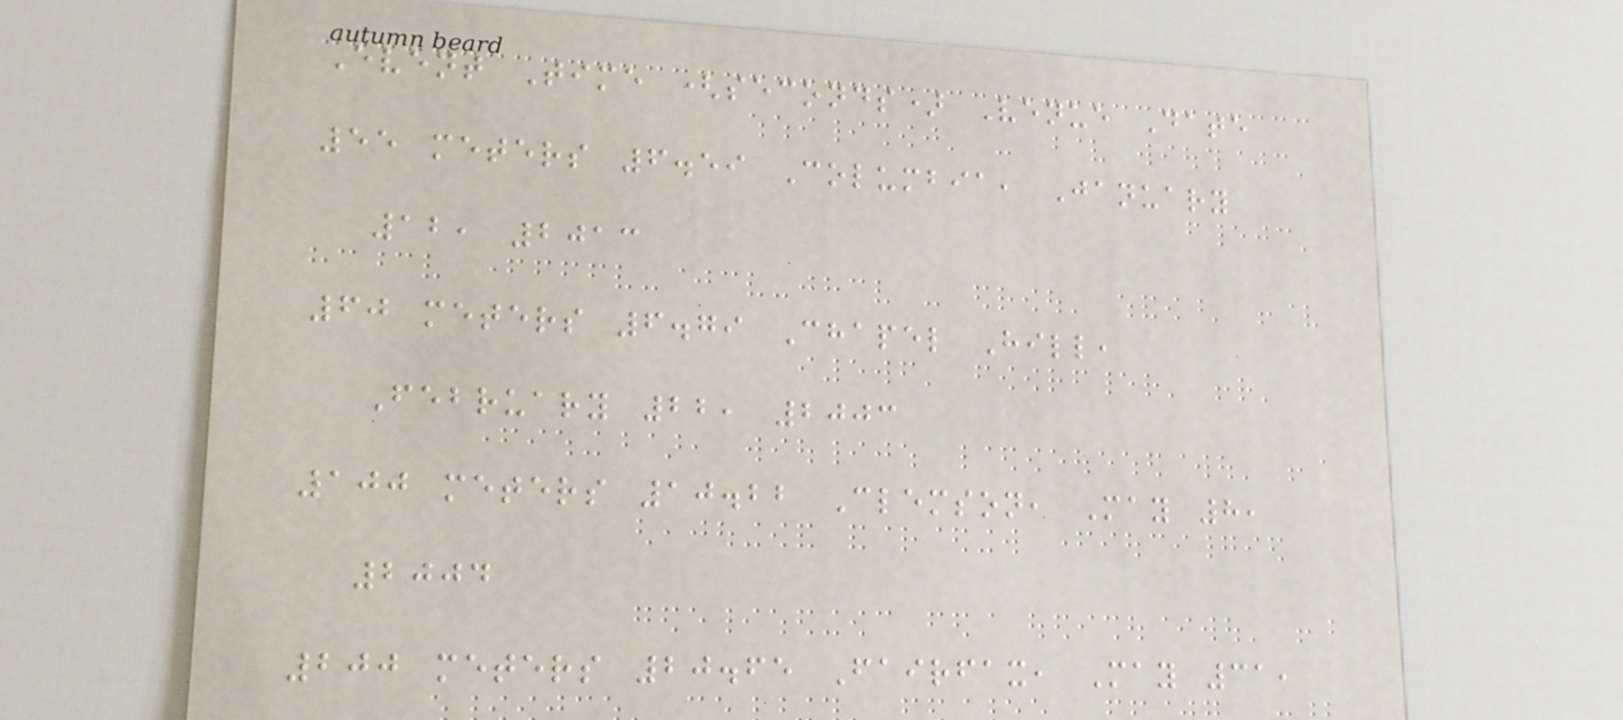Event Time (seconds) Venue Date
55 meters 6.59 Columbia, January
12, 2013
60 meters 6.79 Chapel Hill,
February 22, 2003
100 meters 10.22 Clemson, May 8,
2004
200 meters 20.65 Fairfax, May 31,
